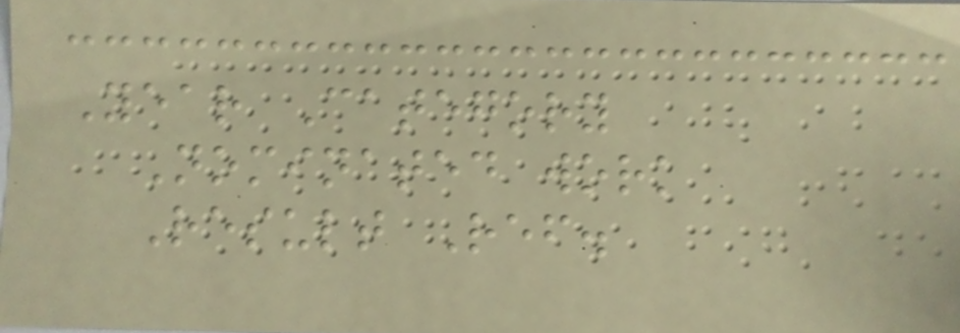Year Category
Nominated work
Result Ref.
